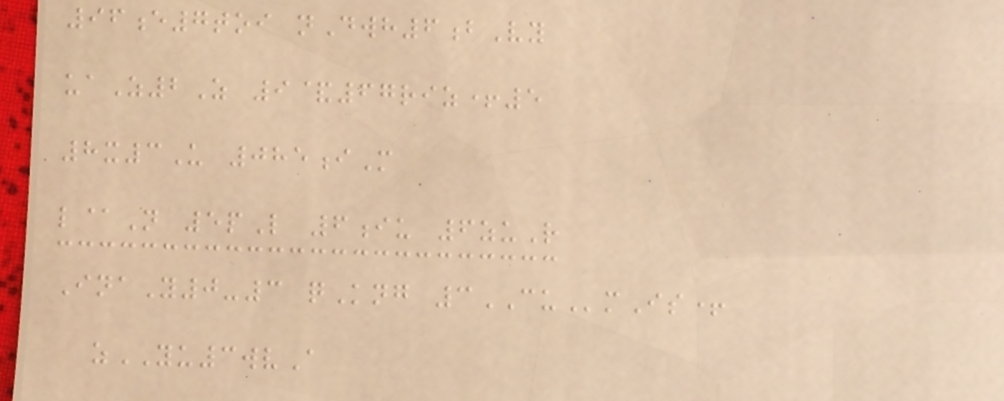96e7toi nDwh6bVy
uaZ2Z 9&67riz+5
8x3U 085iM
l@N 5pL 6iu 6zuR
InaY0-3 qKng 3CUmIs+
zYU3wvA
